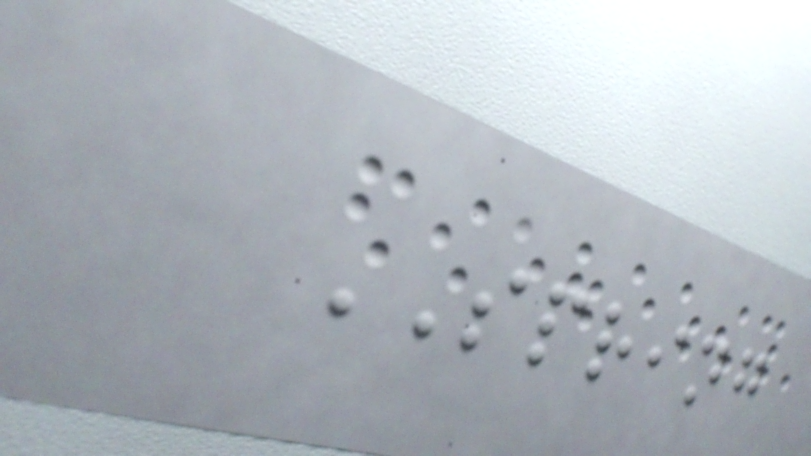SPRING
